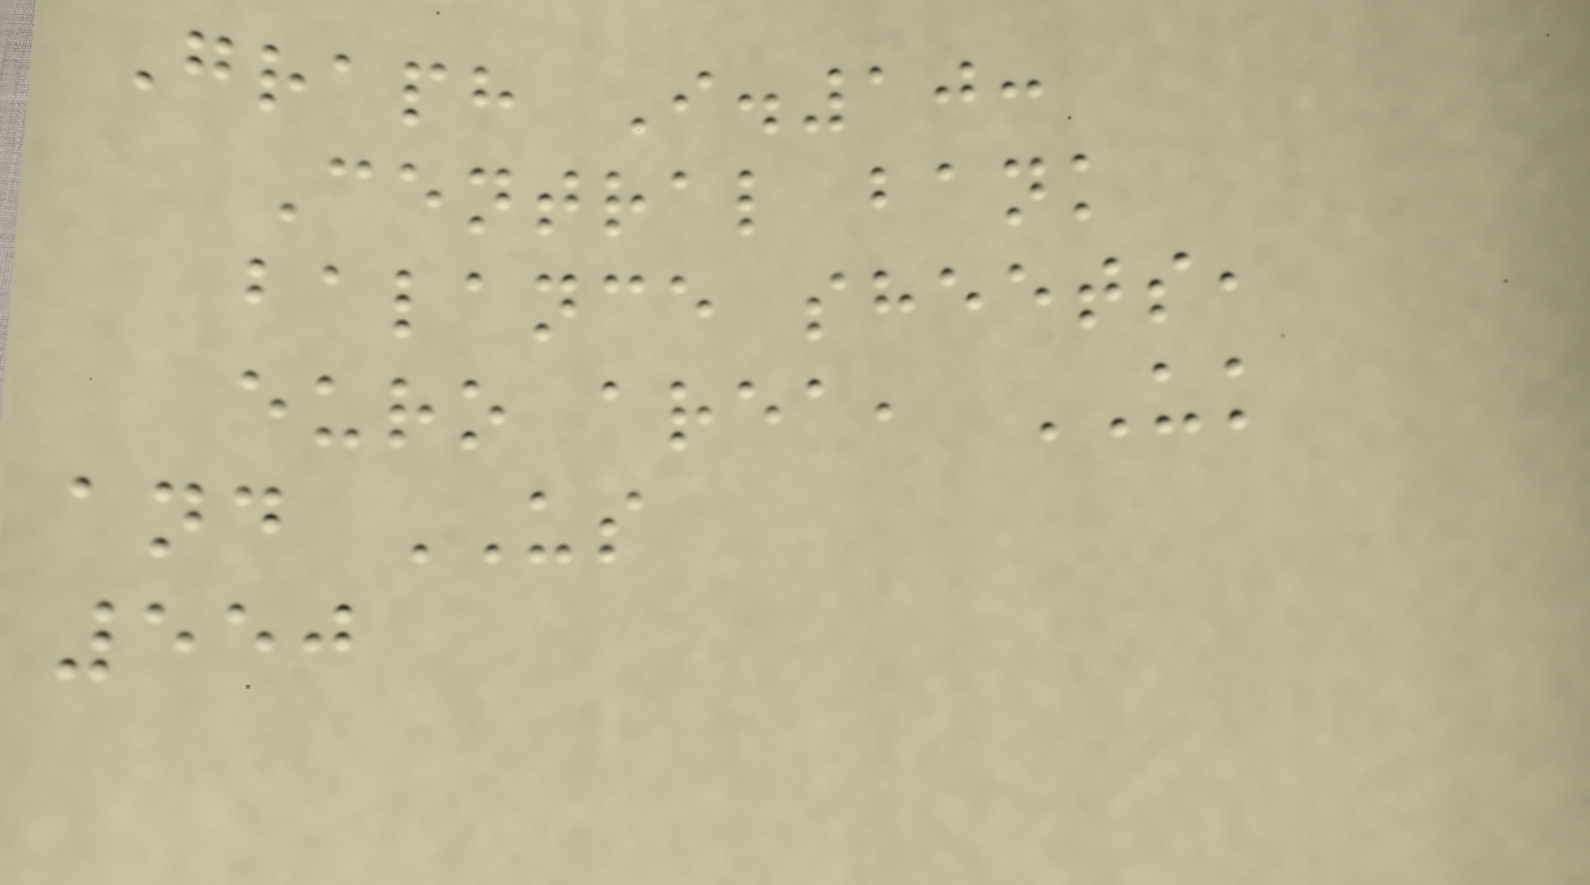Graph I.10:
Central bank
balance sheets,
euro area, UK
and US
550
